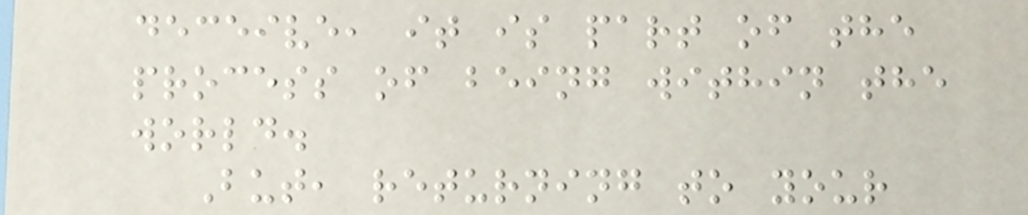deceive, it is part of the
process of being within the
world.
But, returning to your
